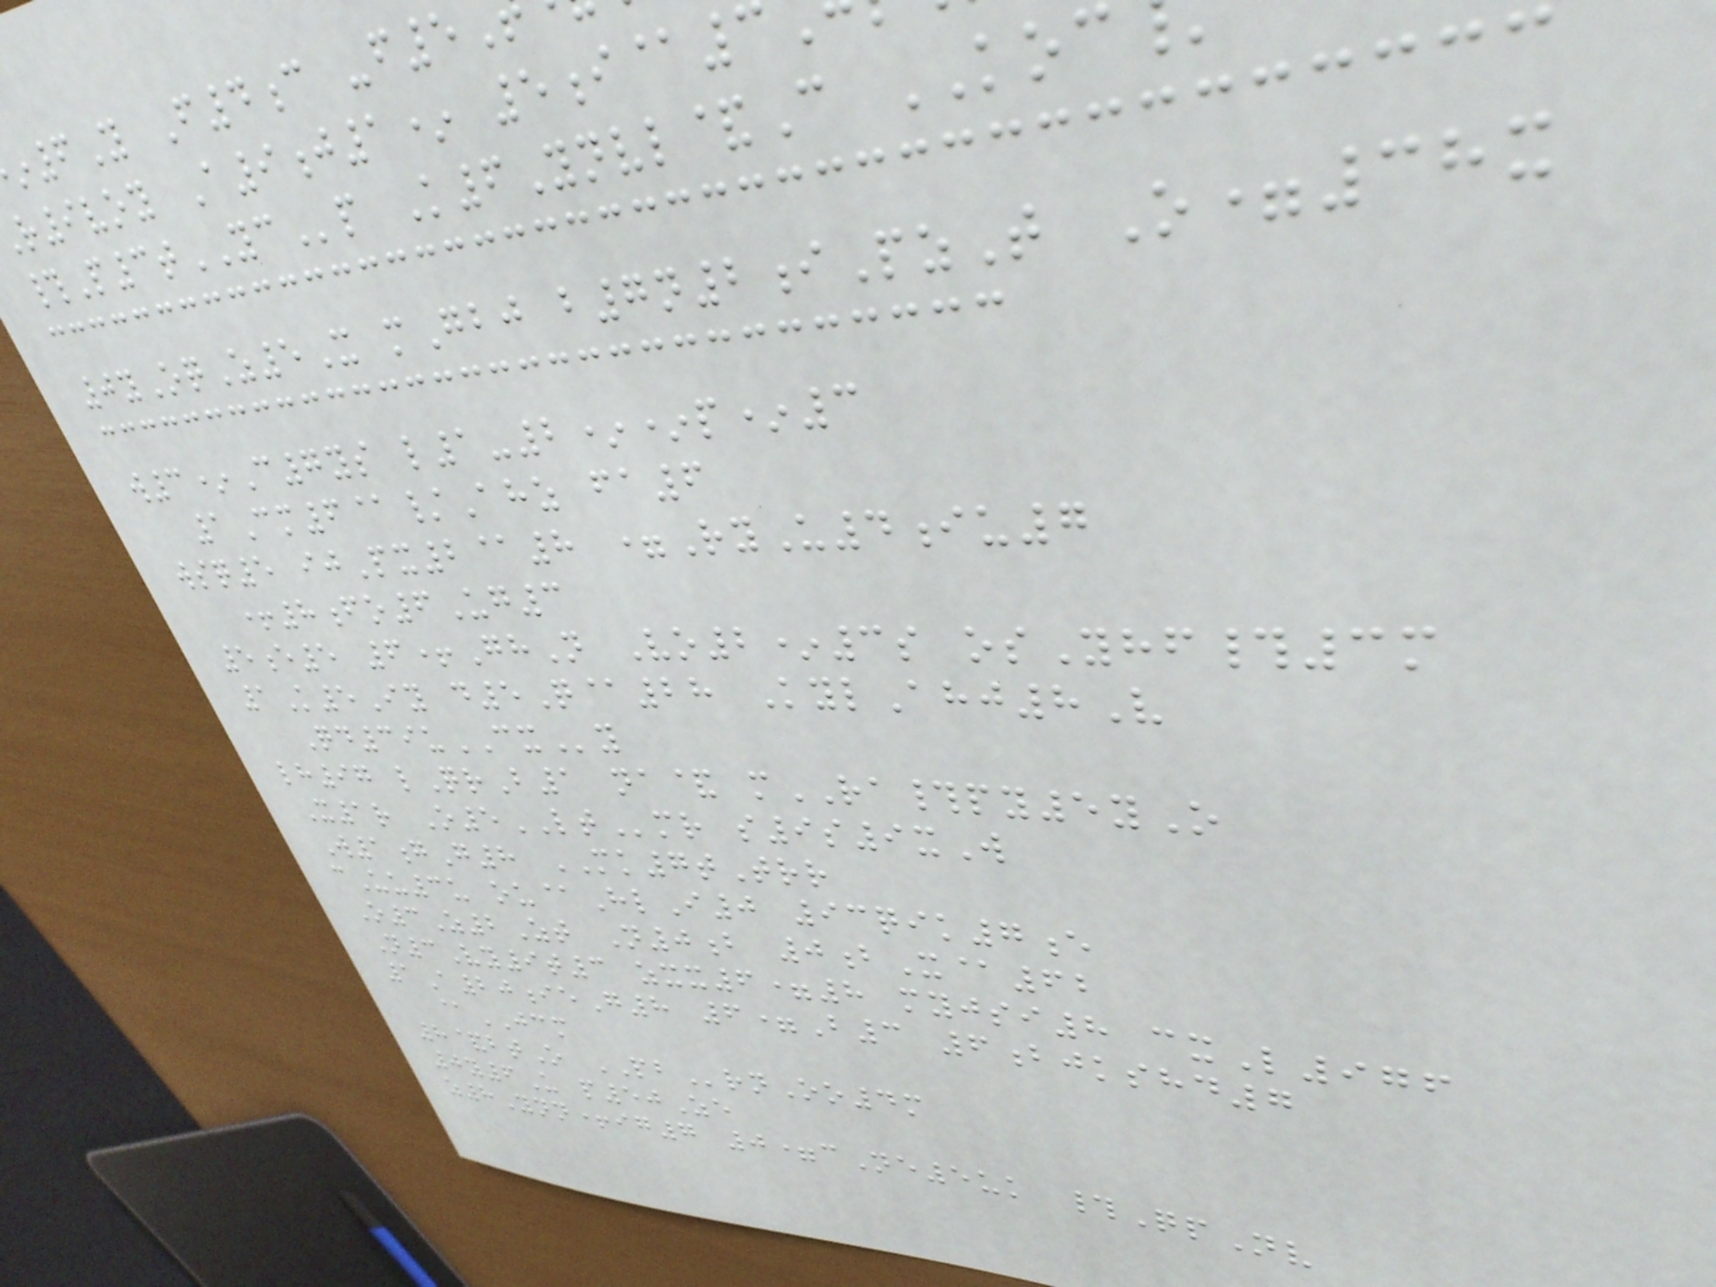6Y F4c -f5
r9voy A9j1* 5i@3
#P3tYCp K6Ynvl&C KOC
0yOqZ5X mGbj b7n2iPzT O=38x
w3*C7ys l1-2**p*3
1Cm6@/Ahz fa6
wsq5 ijPx2@8 =RyU4iu7
+8fo6Ug3
5e5 6+GhN Vo2*3s osYhf#3m
1K5Iy d5Q@28 KylAhj8V
Qd39uCXy
lh97 lQrB1 na& mRA#py5yO
X1r O5LTmr s9s9xW
W1gG8 MK7tTrr
cUu3u ou@HlI0 93qik7e
O3Z2Zt N0b 0bX@62
N3Vy9t3 zxx6=8 myjsi8 cxL976
1A20ieG8 6=B3 6bjkshd7
@JCM
8&btO PBrnOo4m
0y6U p50Ze
z8Ynn+ig7 0=cNe5uk #QpNv
